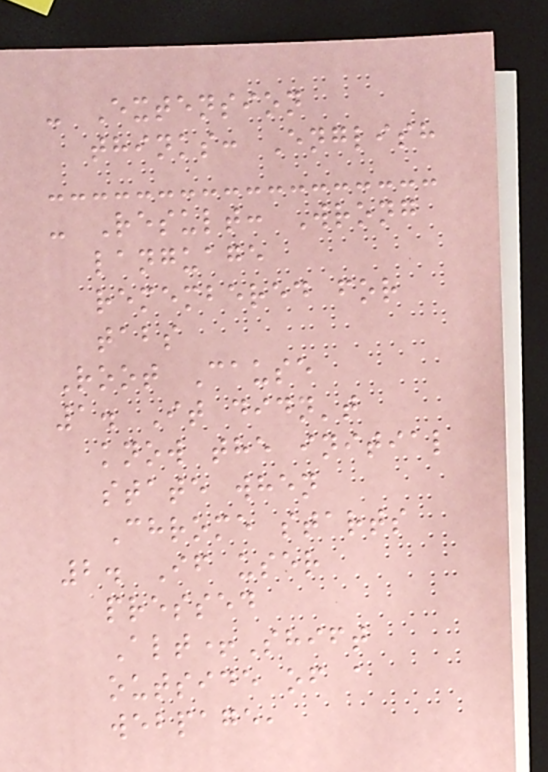- Extension
thinks: English
- Result: Wrong
language
remembered for
tabs
Root Cause
1. It didn't
know the initial
state when
Chrome starts
2. If user
pressed
Alt+Shift
outside of a
webpage,
